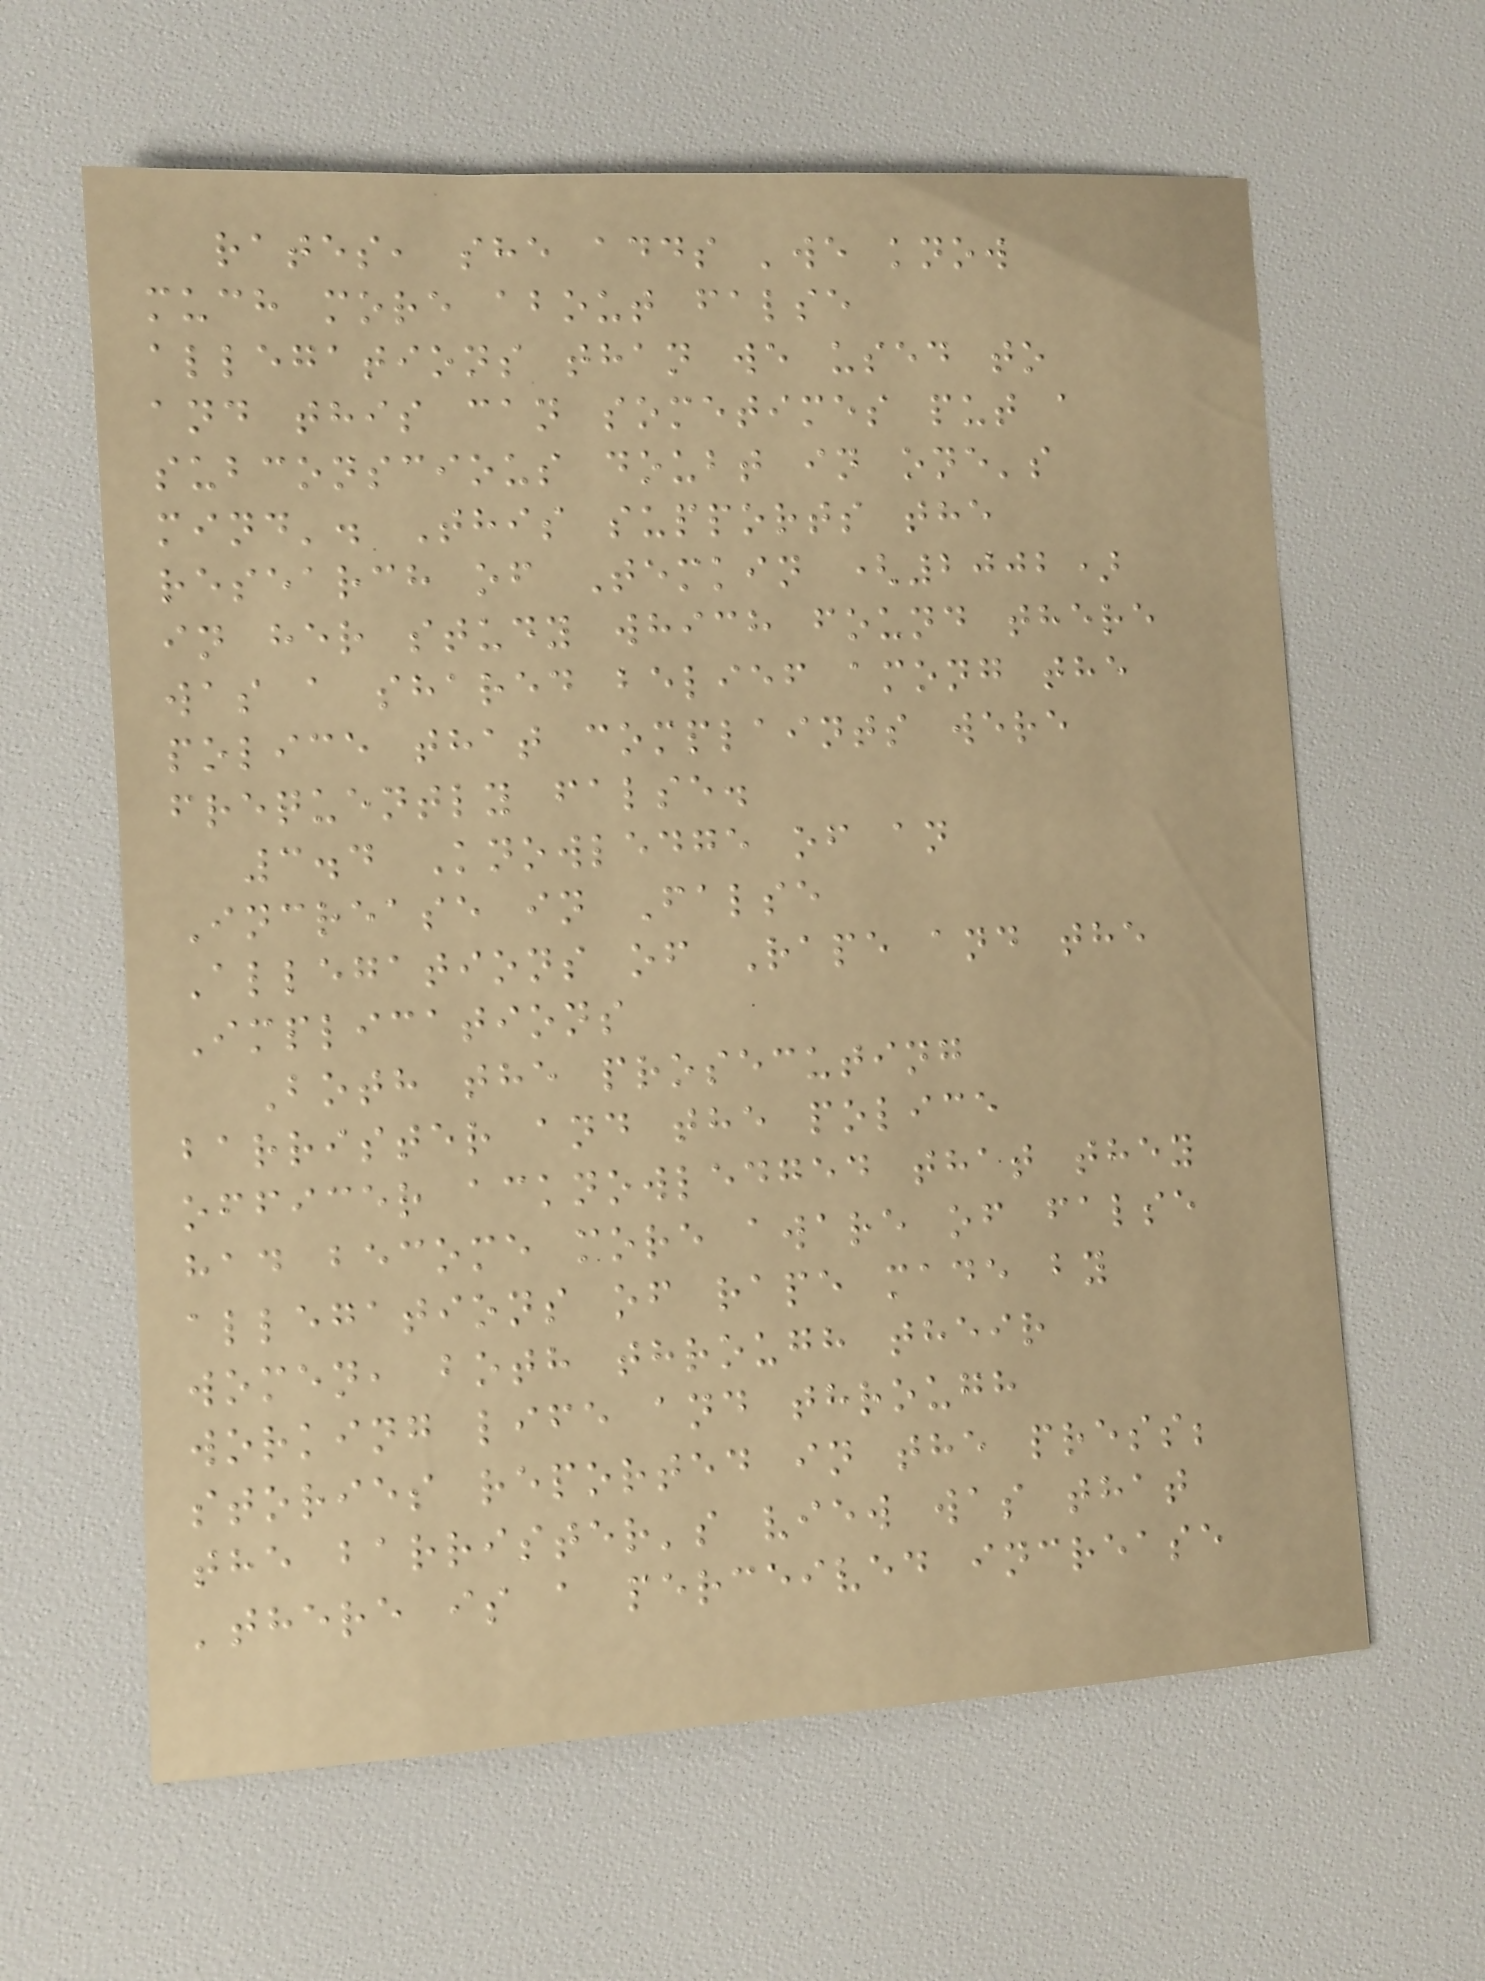rates, she adds 'we know
much more about false
allegations than we used to
and this can sometimes put a
subconscious doubt in one's
mind'. This supports the
research of Temkin (2002)
in her study which found there
was a shared belief among the
police that complaints were
frequently false.
3.4 Knowledge of an
Increase in False
Allegations of Rape and the
Implications
Both the prosecuting
barrister and the police
officer acknowledged that they
had become more aware of false
allegations of rape made by
women, both through their
working life and through
stories reported in the press;
the barrister's view was that
'there is a perceived increase
